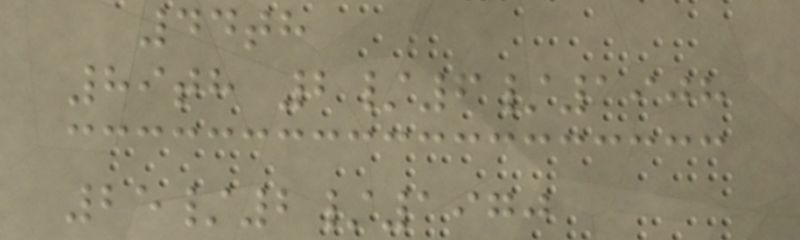44th
89th 2/6/1908
25/2/1970
